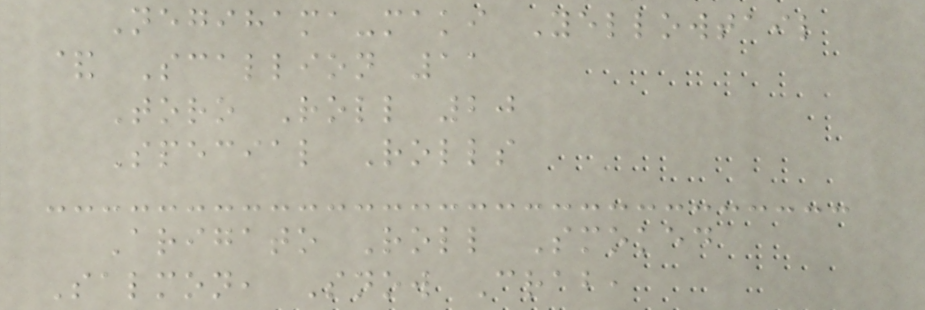Negihama-maki Yellowtail
& Scallion 11
Toro Roll 20
Special Rolls
Arigato Roll Smoked
Salmon, Snow Crab,
